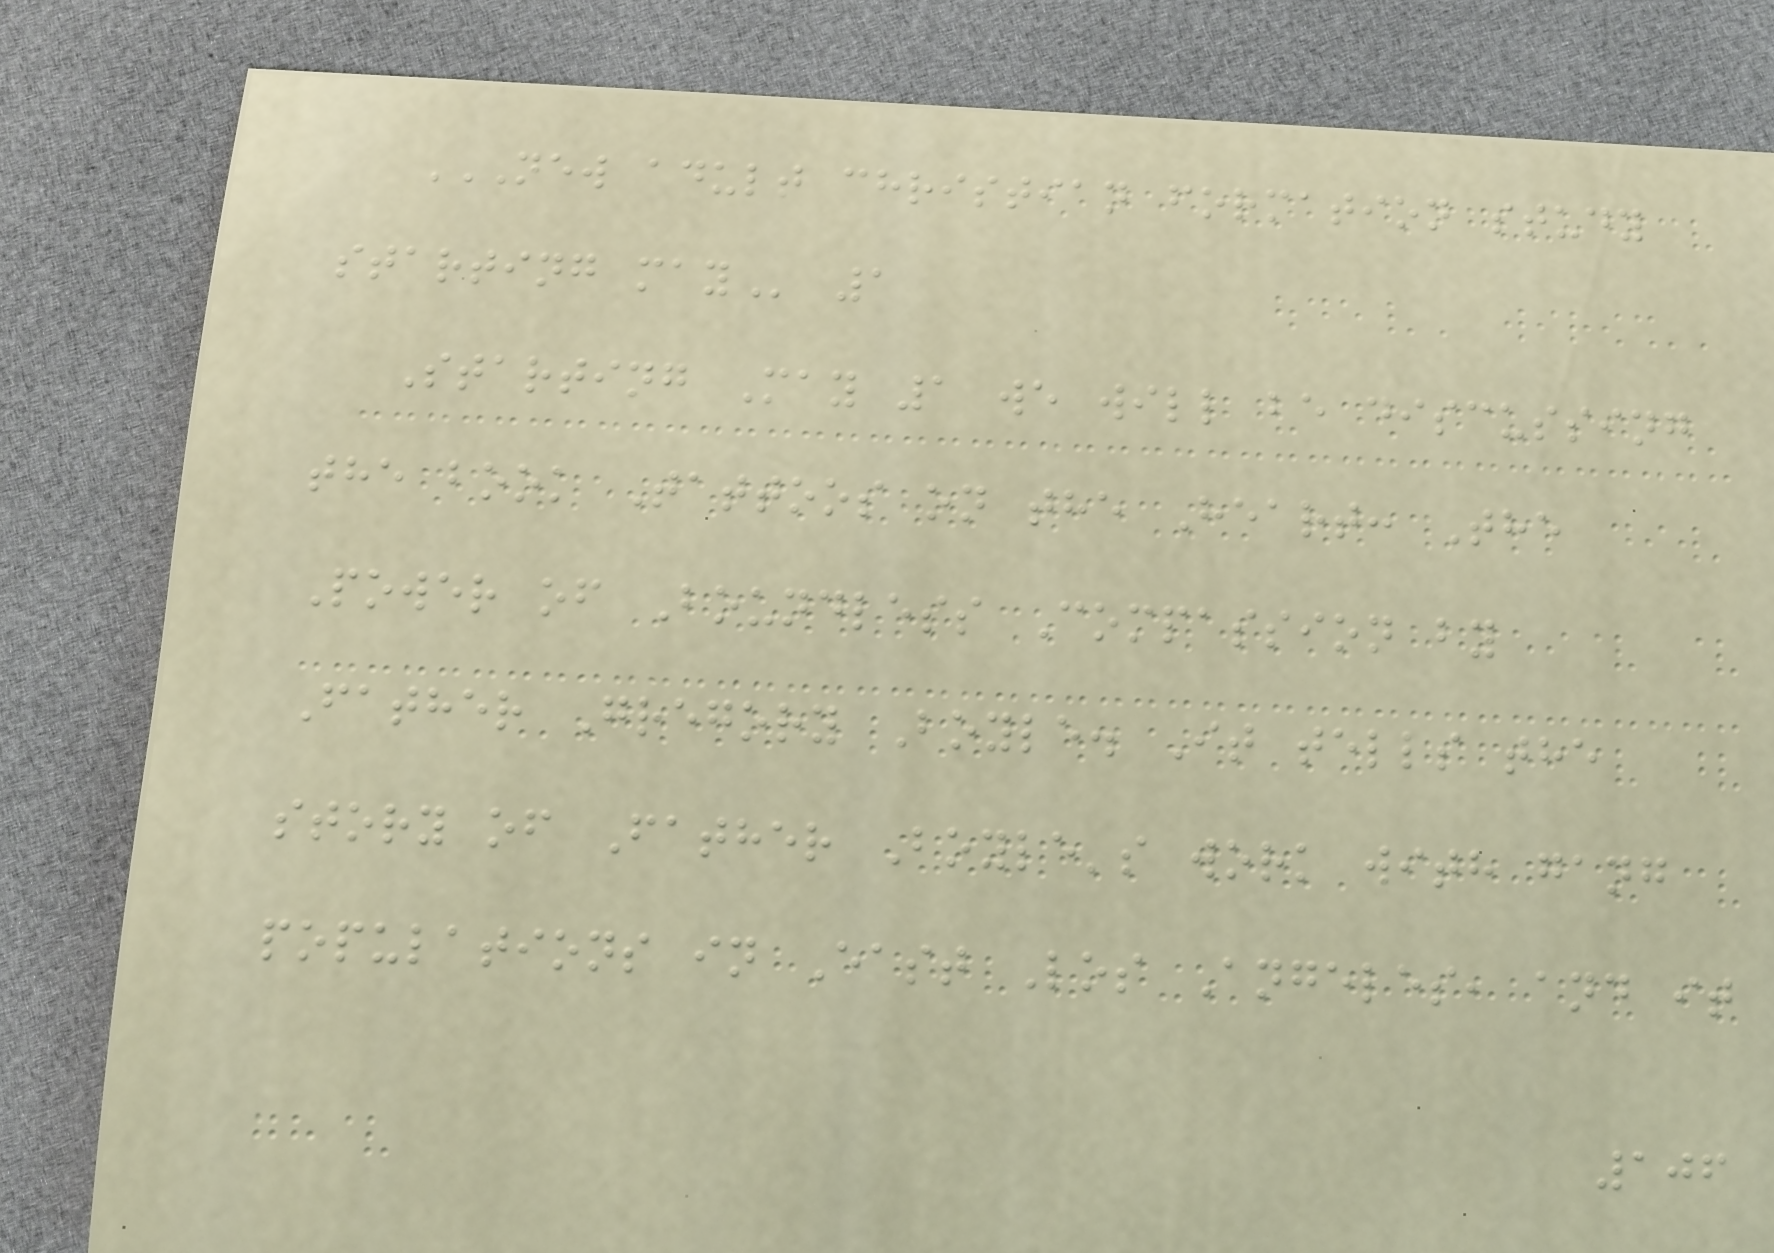NEW ADULT CHRISTIAN FORMATION STUDY
STARTING MAY 1
Starting May 1 we will be discussing
the book Tattoos on the Heart: The
Power of Boundless Compassion by
Father Gregory Boyle. It tells the
story of Father Boyle's work with gang
populations in East Los Angeles, and it
106
